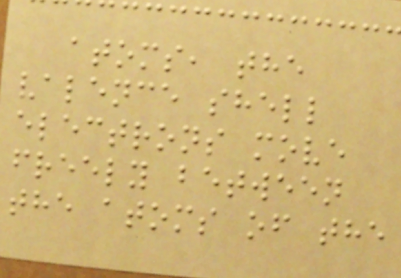atoms, the
valence shell
electrons move
freely between
the atoms of the
